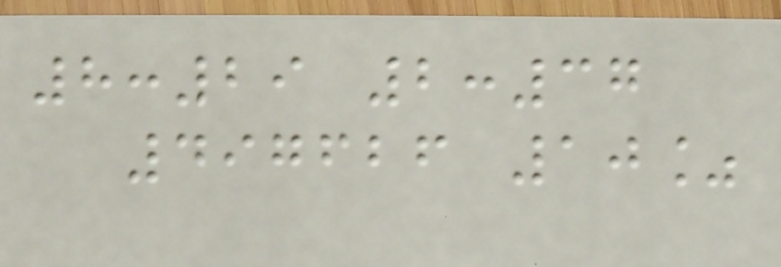8:29 2:37
497626 10%
